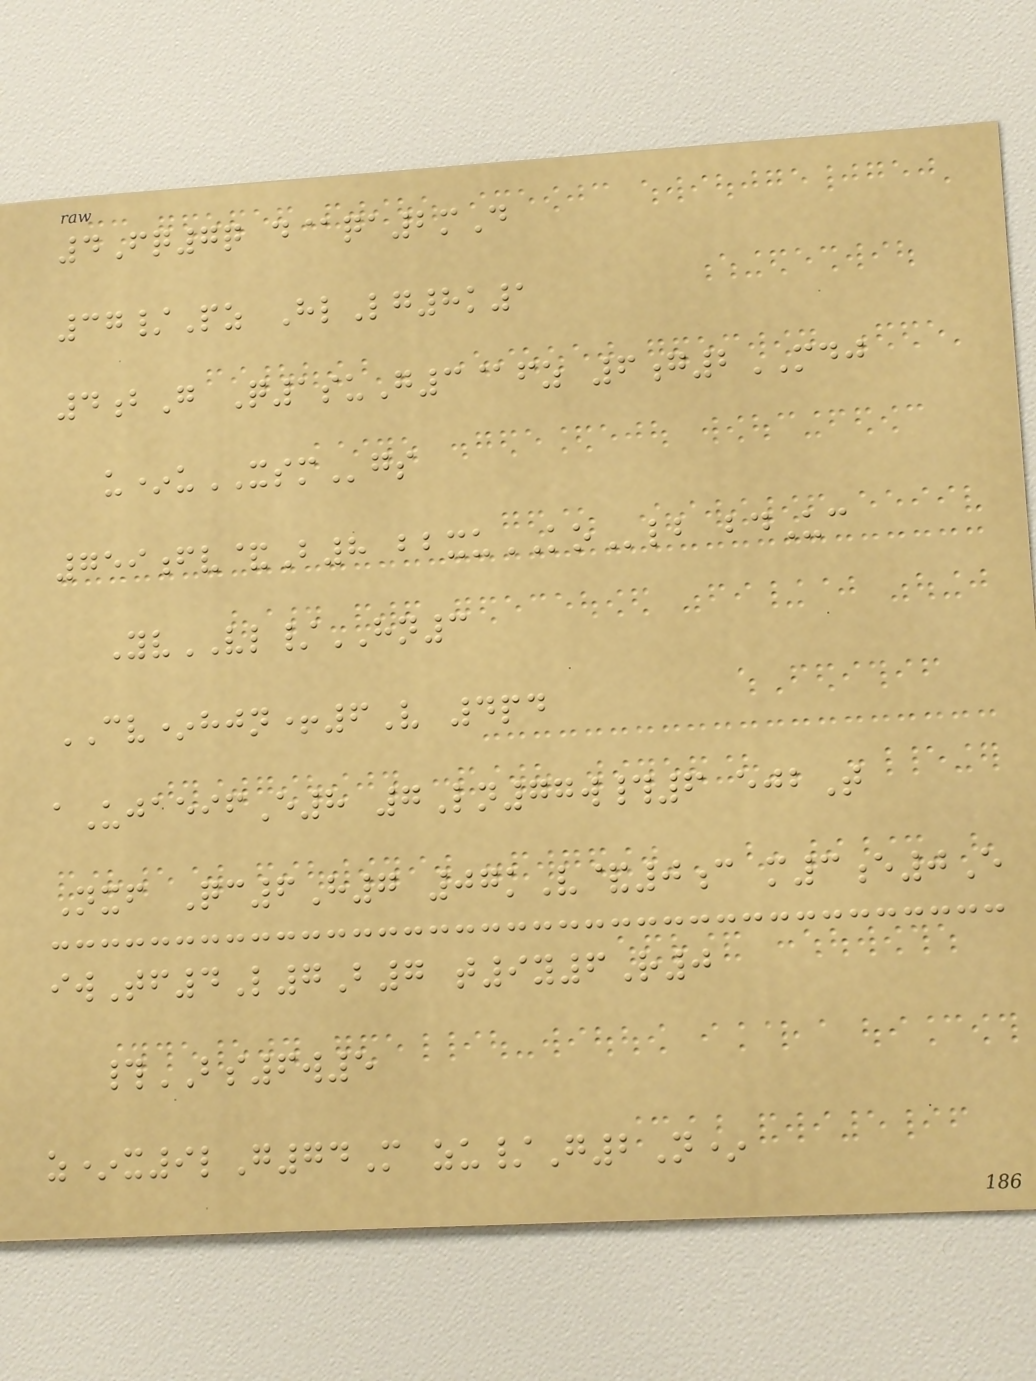4Fq7q d@qa2mD
37/Pz HlLg8k1
4bG Q1suG3@fz 6g2MDJ
u*uXSMgs
759fv&B8 bbxuKOlb bdUc
YvVL/HN3
CV*hjn+6V 4pd
aUjaeifE8 7Ln77w#6 ejbT
Nxf Qc6H7 07kV&0c m3e0E
iwTf4L7B7 t9y6R0
#BS6w5
z*x9lG74M zu/G2N*
